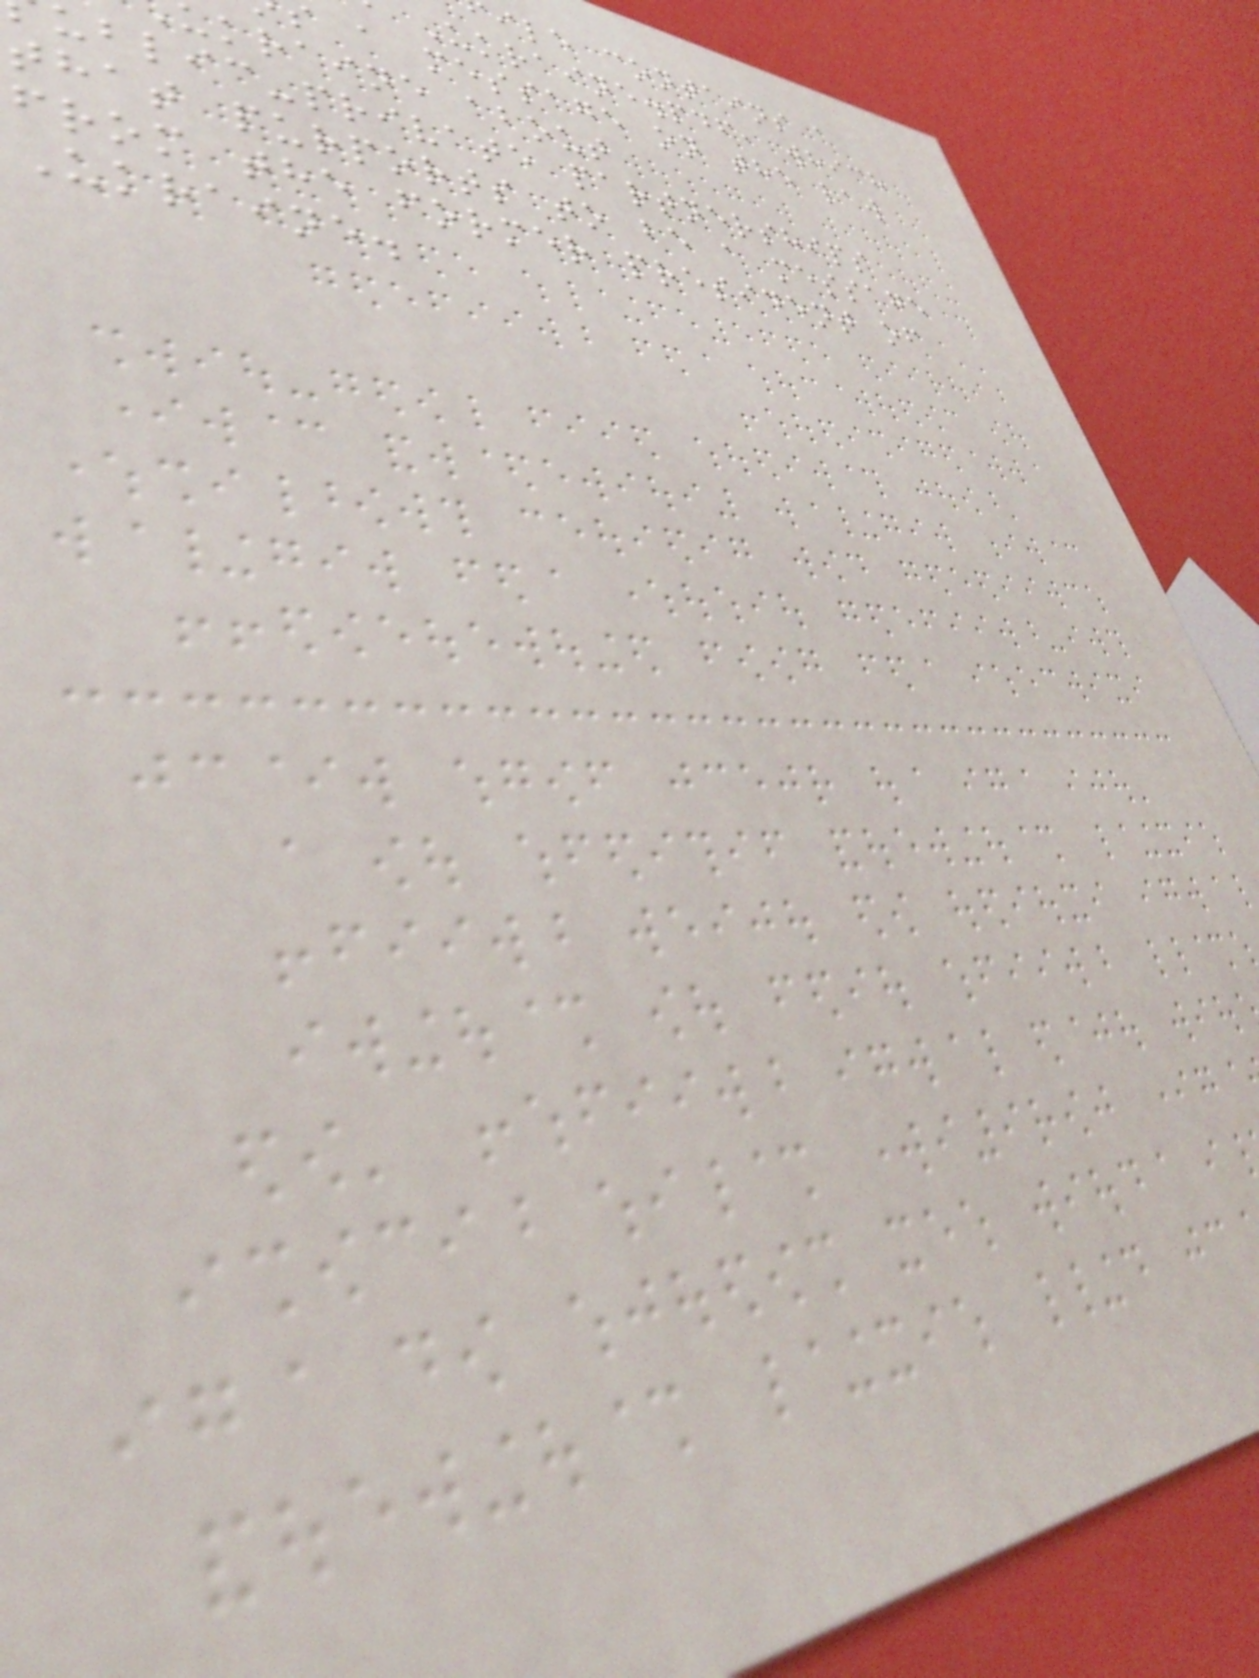ile contains a
Ukraine.pdf, which
a message on the law
kraine about
ublic-private partnerships
that purports to be a message
from the former president of
Ukraine.
